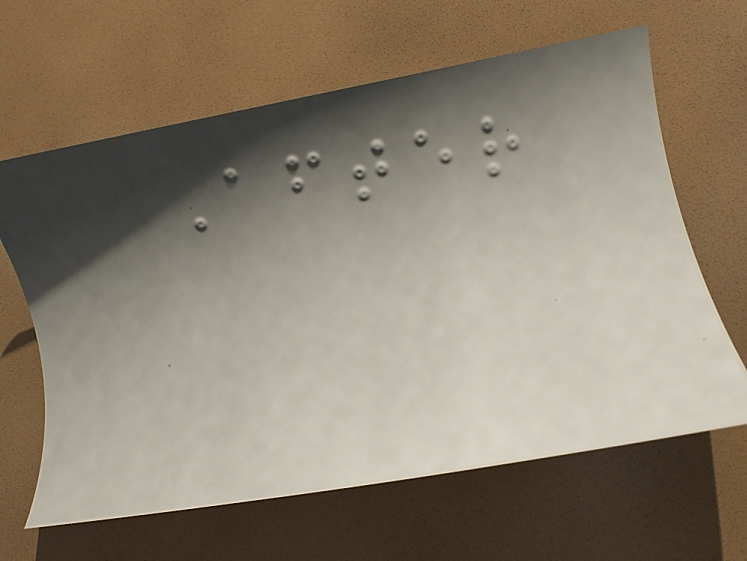After
